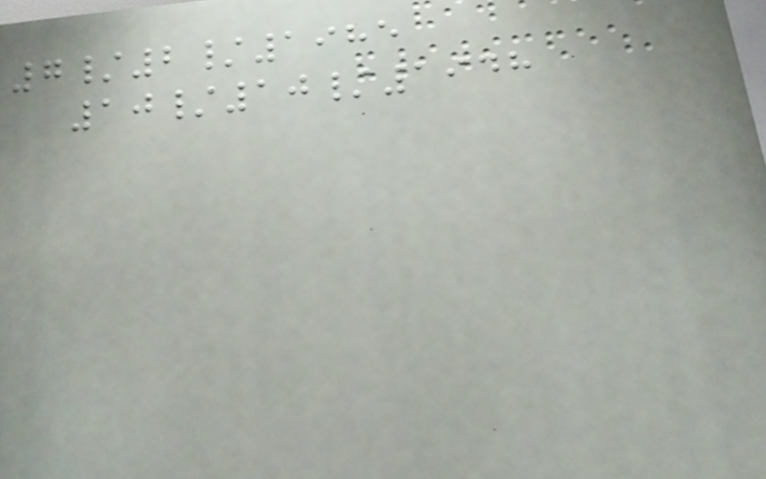7/2/1985
10/10/1948
